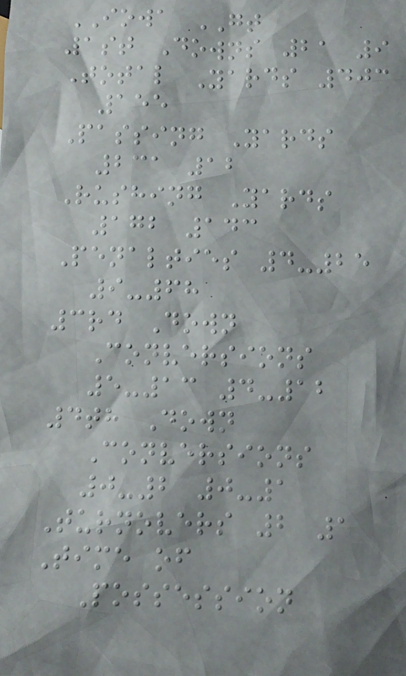IOWA GT
1st Downs 21 9
Total Yards 403
155
Passing Yards
231 12
Rushing Yards
172 143
Penalties 4-25
9-68
3rd Down
Conversions
5-13 4-12
4th Down
Conversions
0-2 0-1
Turnovers 2 1
Time of
Possession
